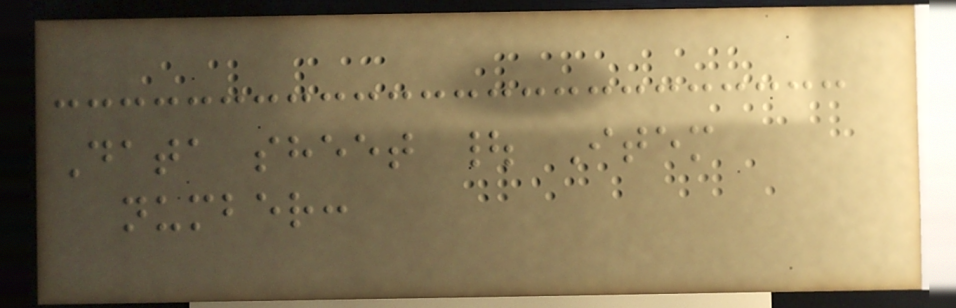Data sheet | Item
number:
